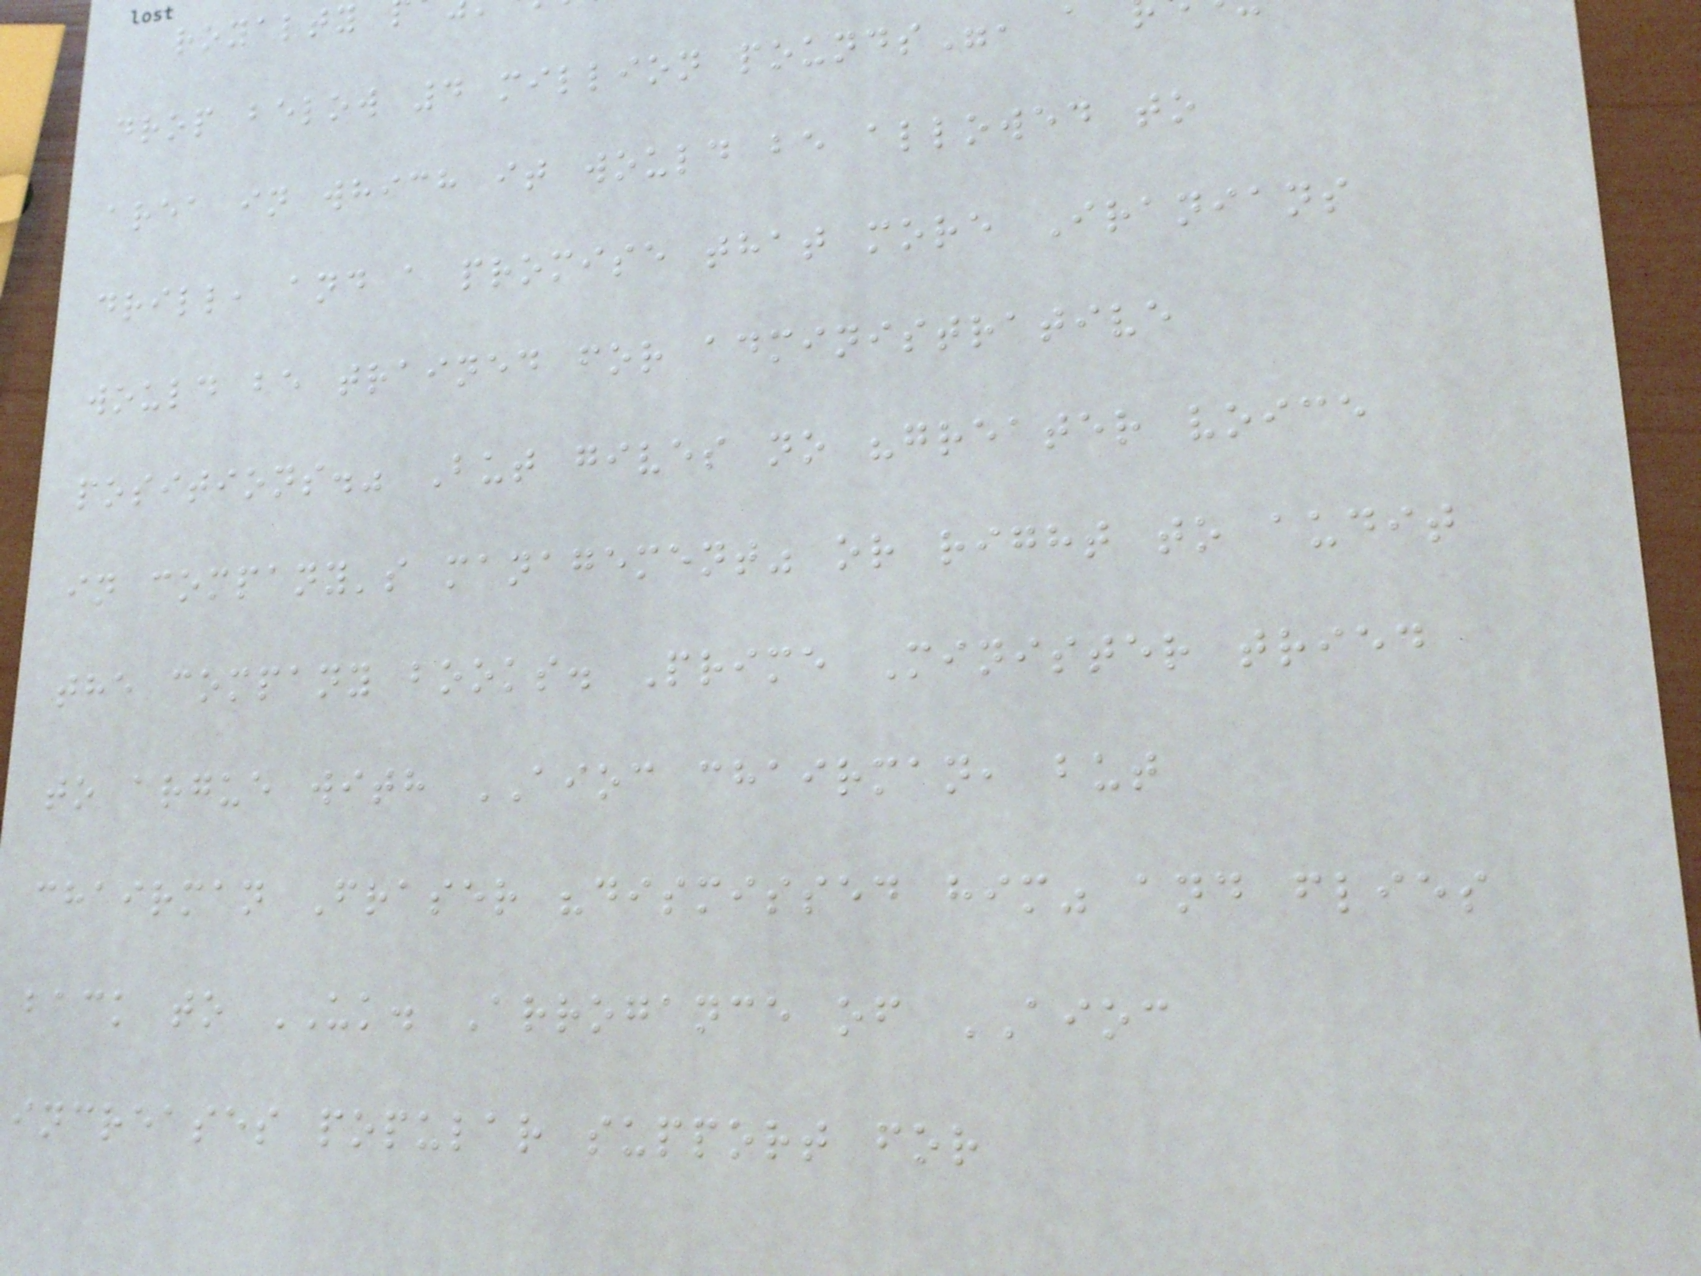drop below 4 million pounds", a
area in which it would be allowed to
drill, and a promise that more Iranians
would be trained for administrative
positions." But gives no "greater voice
in company's management" or right to audit
the company books. Prime Minister tried
to argue with AIOC chairman, but
chairman Fraser "dismissed him" and flies
back to UK. Arrogance of AIOC
increases popular support for
